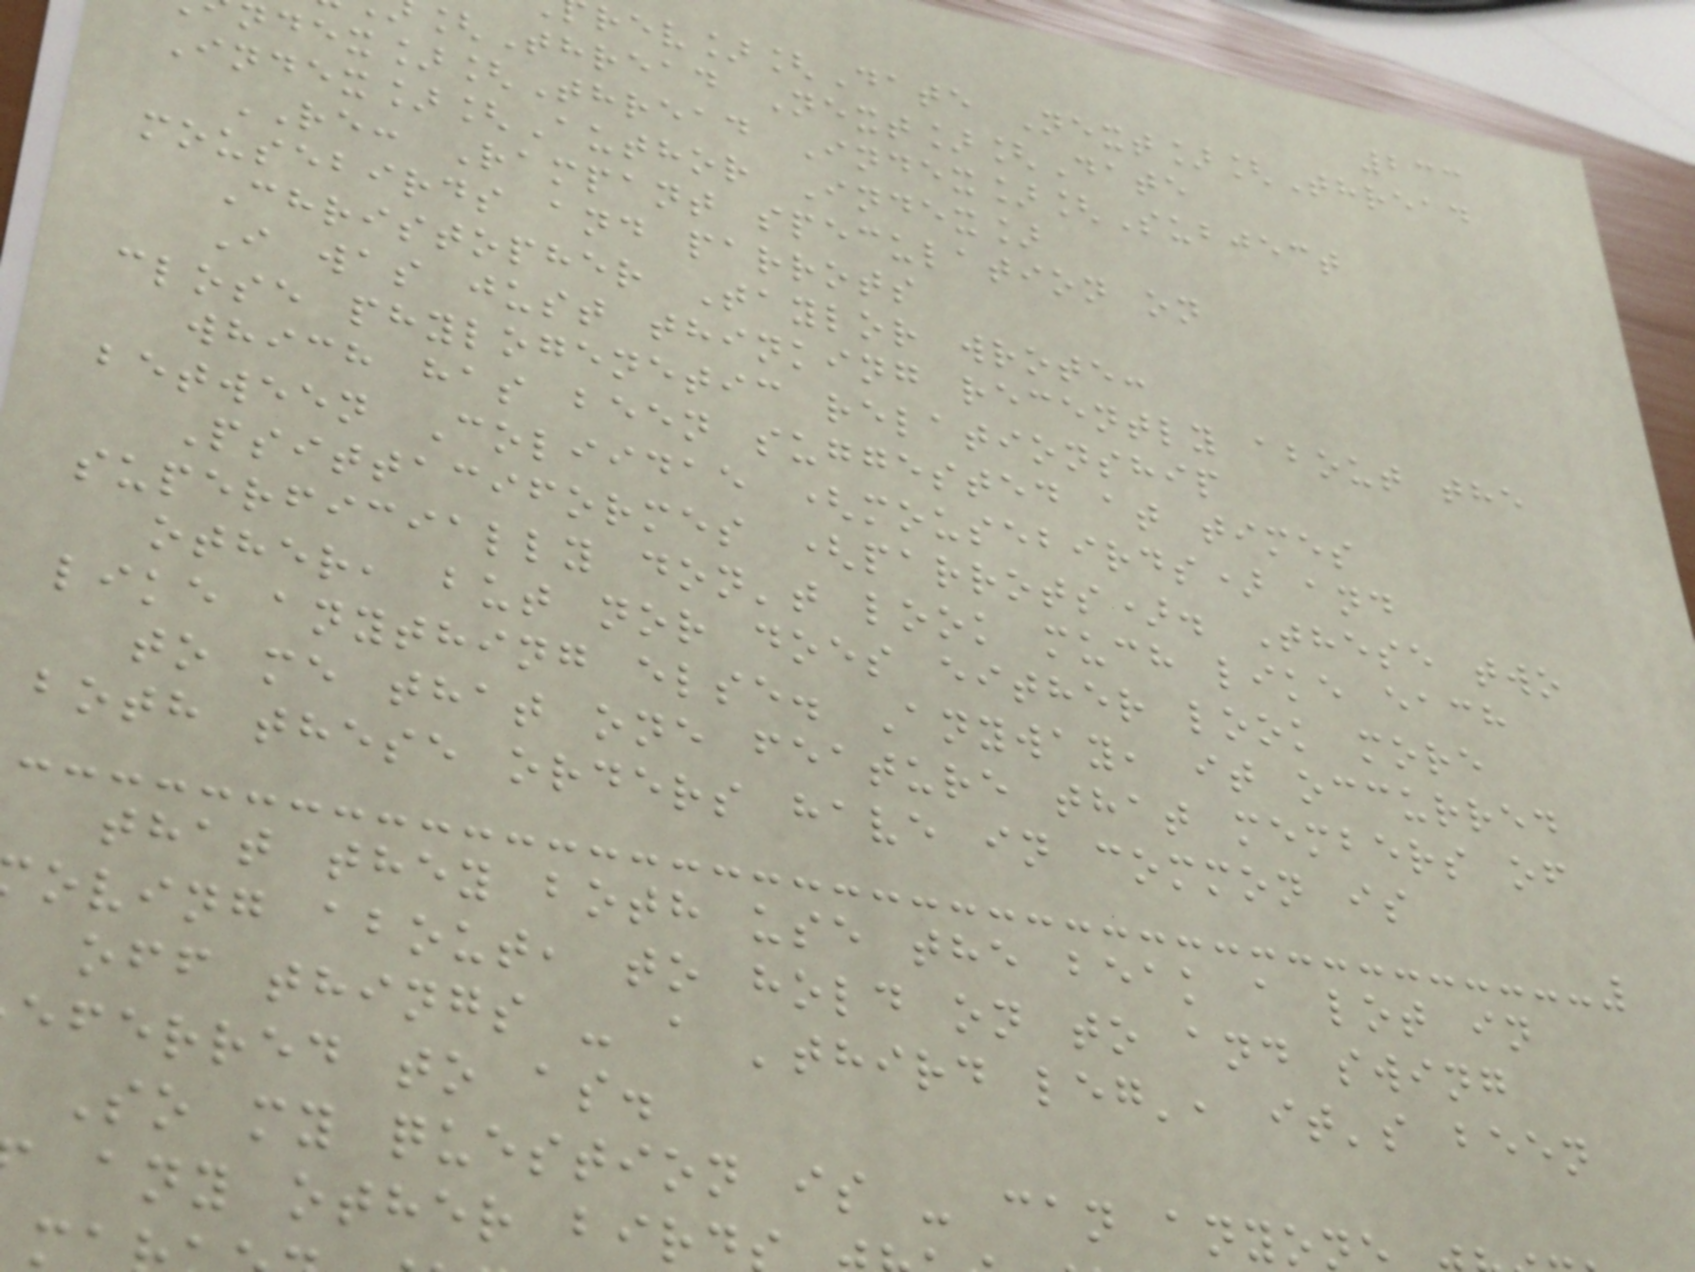233
rev][Date Next][Thread
[Thread Next][Date
ndex][Thread Index][Subject
Index][Author Index]
RE: Rampant speculation on
mousebirds and parrots
Christopher Taylor wrote:
I was just thinking recently about the
close phylogenetic relationship
which has been suggested at times
between Coliidae (mousebirds) and
Psittaciformes (parrots). These two
superficially don't look much like each
other, but nor does either look more
like anything else. Anyway, it occurred
to me that one feature that members of
both these orders have in common is
that they both use the beak a lot in
oving about, to hold on to and swing
off things - a 'third leg', it's been
eferred to as.
So my question is - can anyo
any other bird
